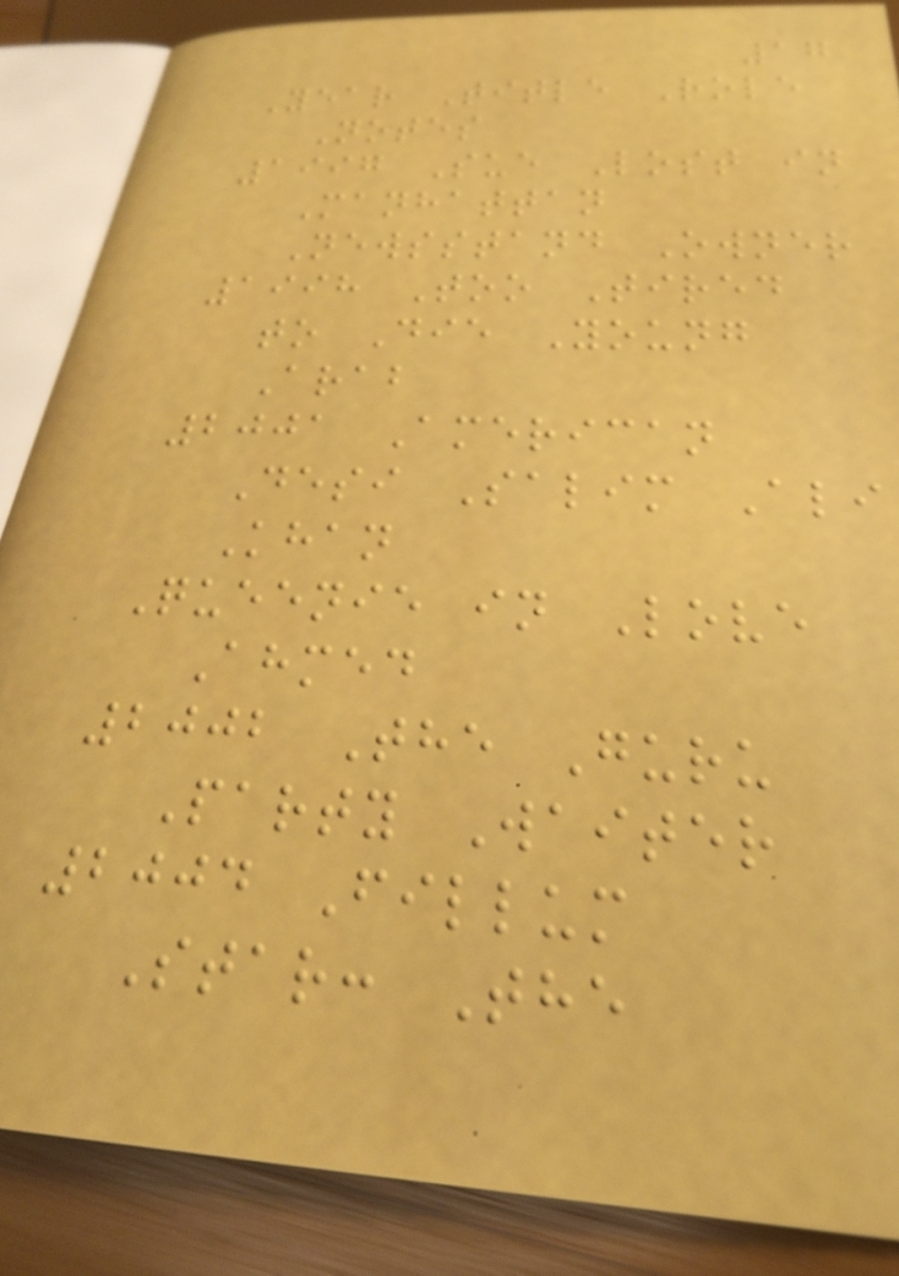17
Year Title Role
Notes
1997 Sue Lost in
Manhattan
Newsstand Owner
1998 Too Tired
to Die Young
Arab
2001 American
Desi Salim Ali
Khan
Queenie in Love
Ahmed
2002 The Guru
Party Waiter
2004 Fillum
Star: The
